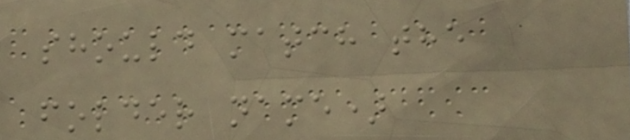should match the
folder name)
